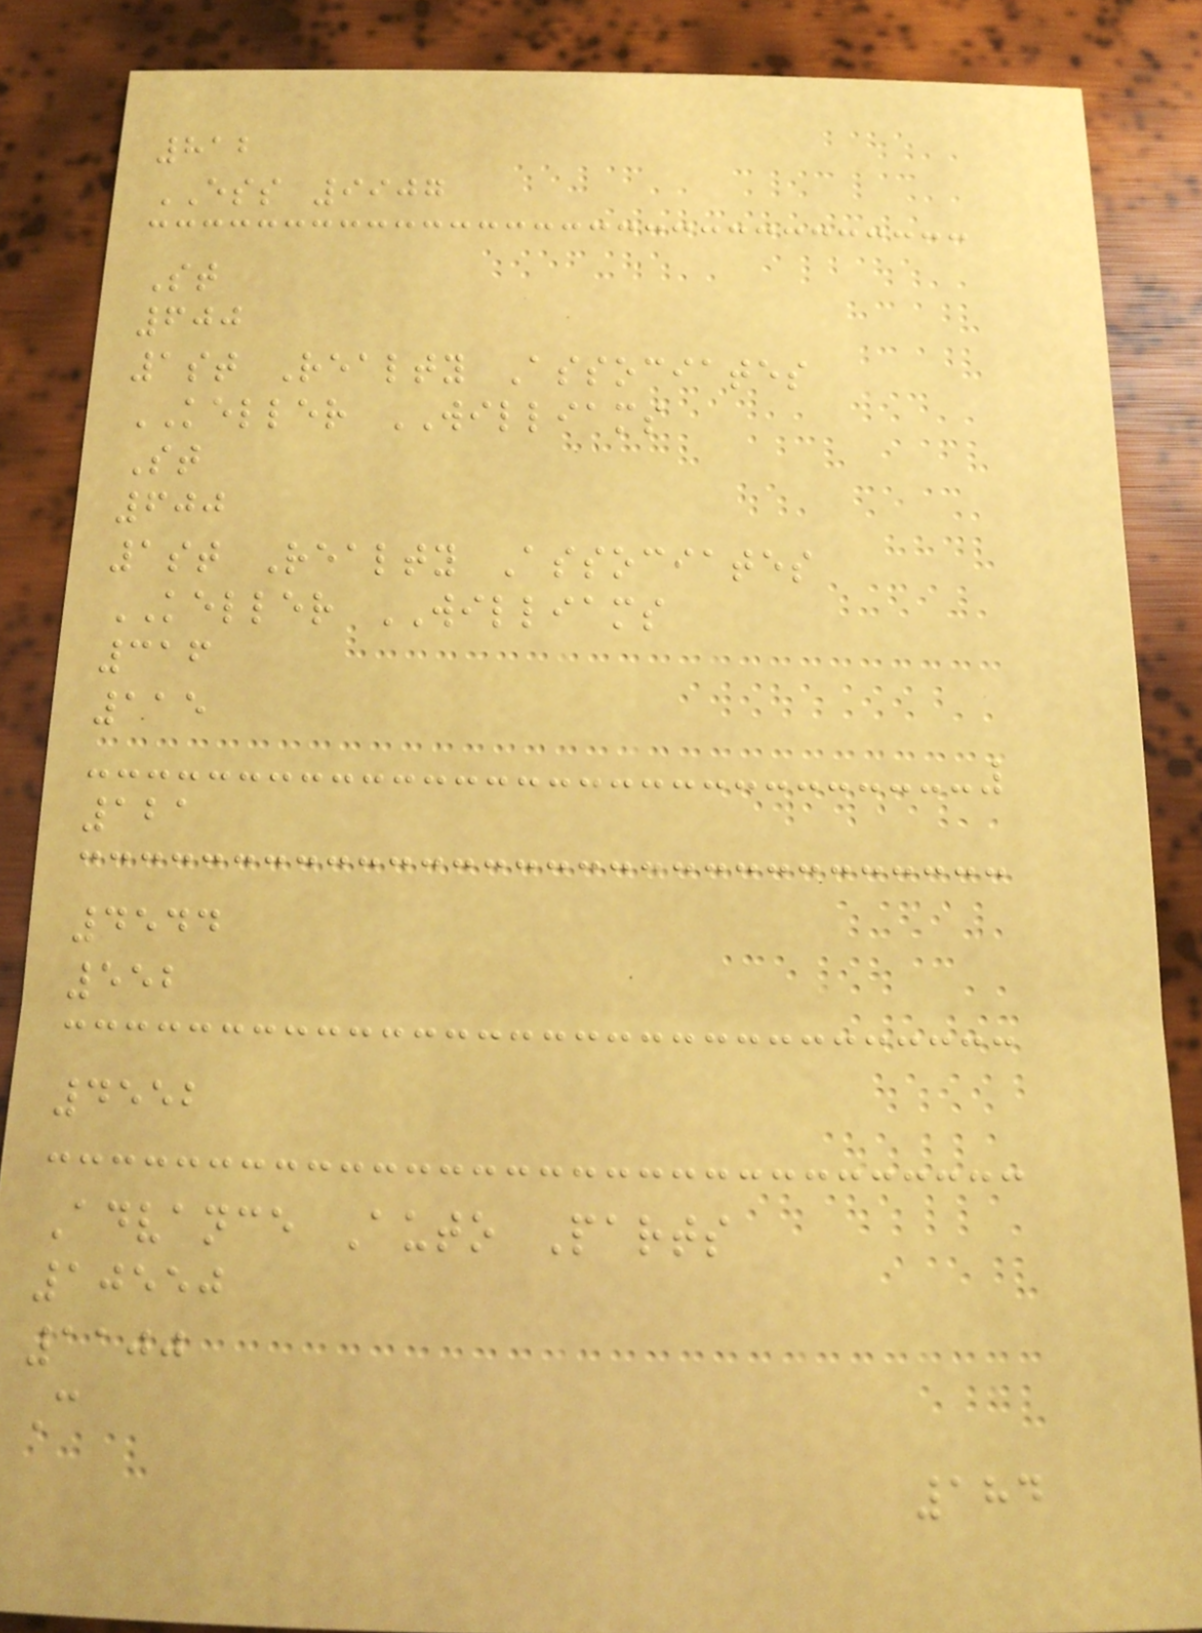812
ESS 9907
St
600
1st Realty Associates
KELLER WILLIAMS
St
600
1st Realty Associates
KELLER WILLIAMS
316
115
121
4544
552
4552
Advance Auto Parts
10550
1100
C
184
